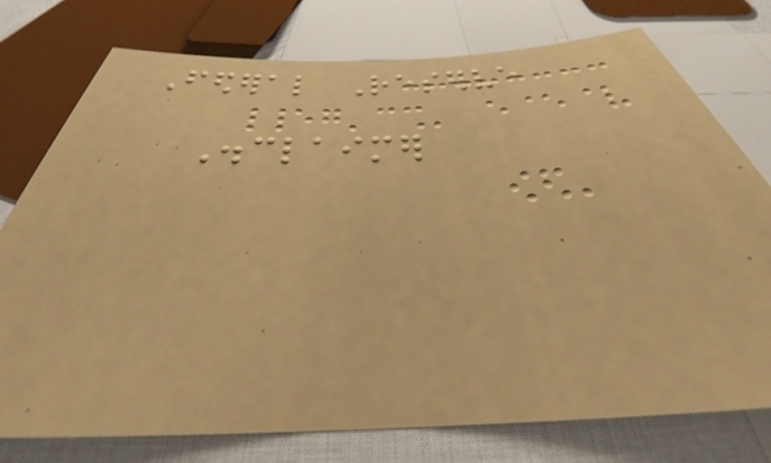Federal Reserve
Disclaimer
